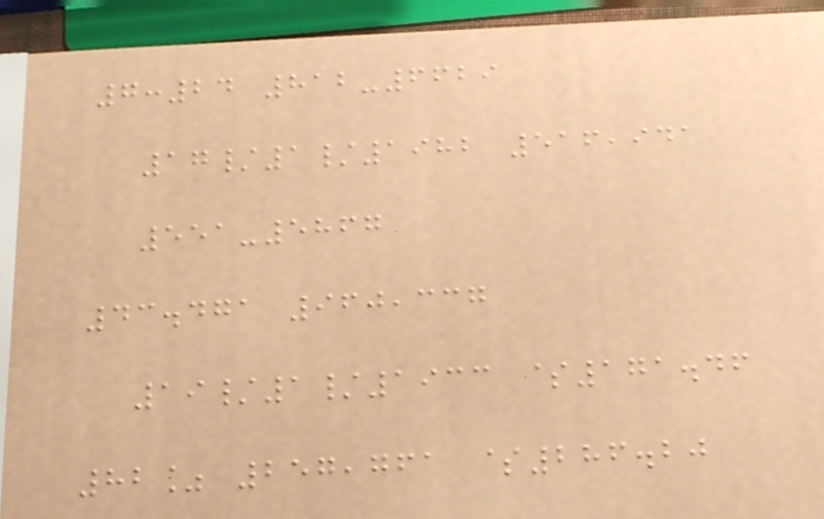7:24 812-6629
17/1/1982 516,941
551-5867
43.471 960,337
19/1/1933 $171.46
82% 257,761 $286.20
